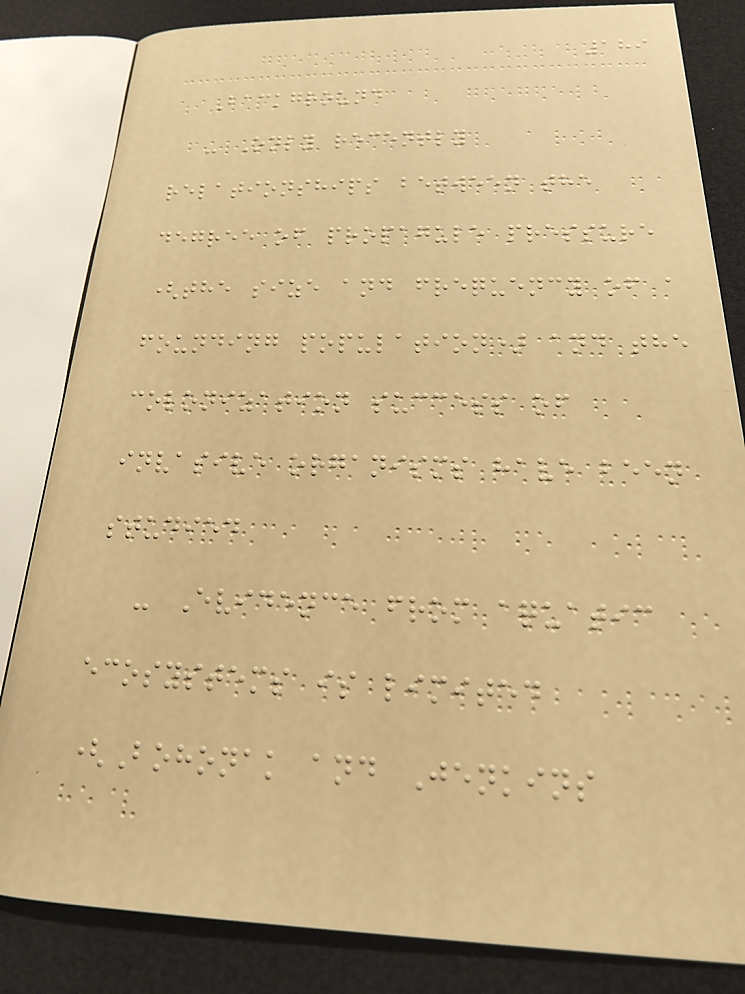189
Background
- Only recently
relationships between the
degree of propagule pressure
(the size and frequency of a
founding population) and the
colonization success of
invasive organisms have been
studied
- Evidence from aquatic
ecosystems is limited
(Bohonak and Jenkins
